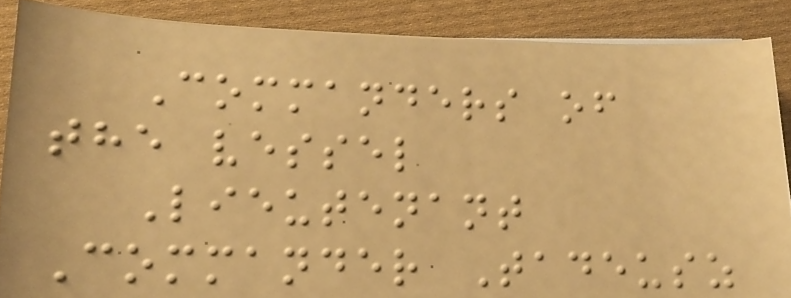Commanders of
the vessel
Lieutenant
Commander Tadeusz
